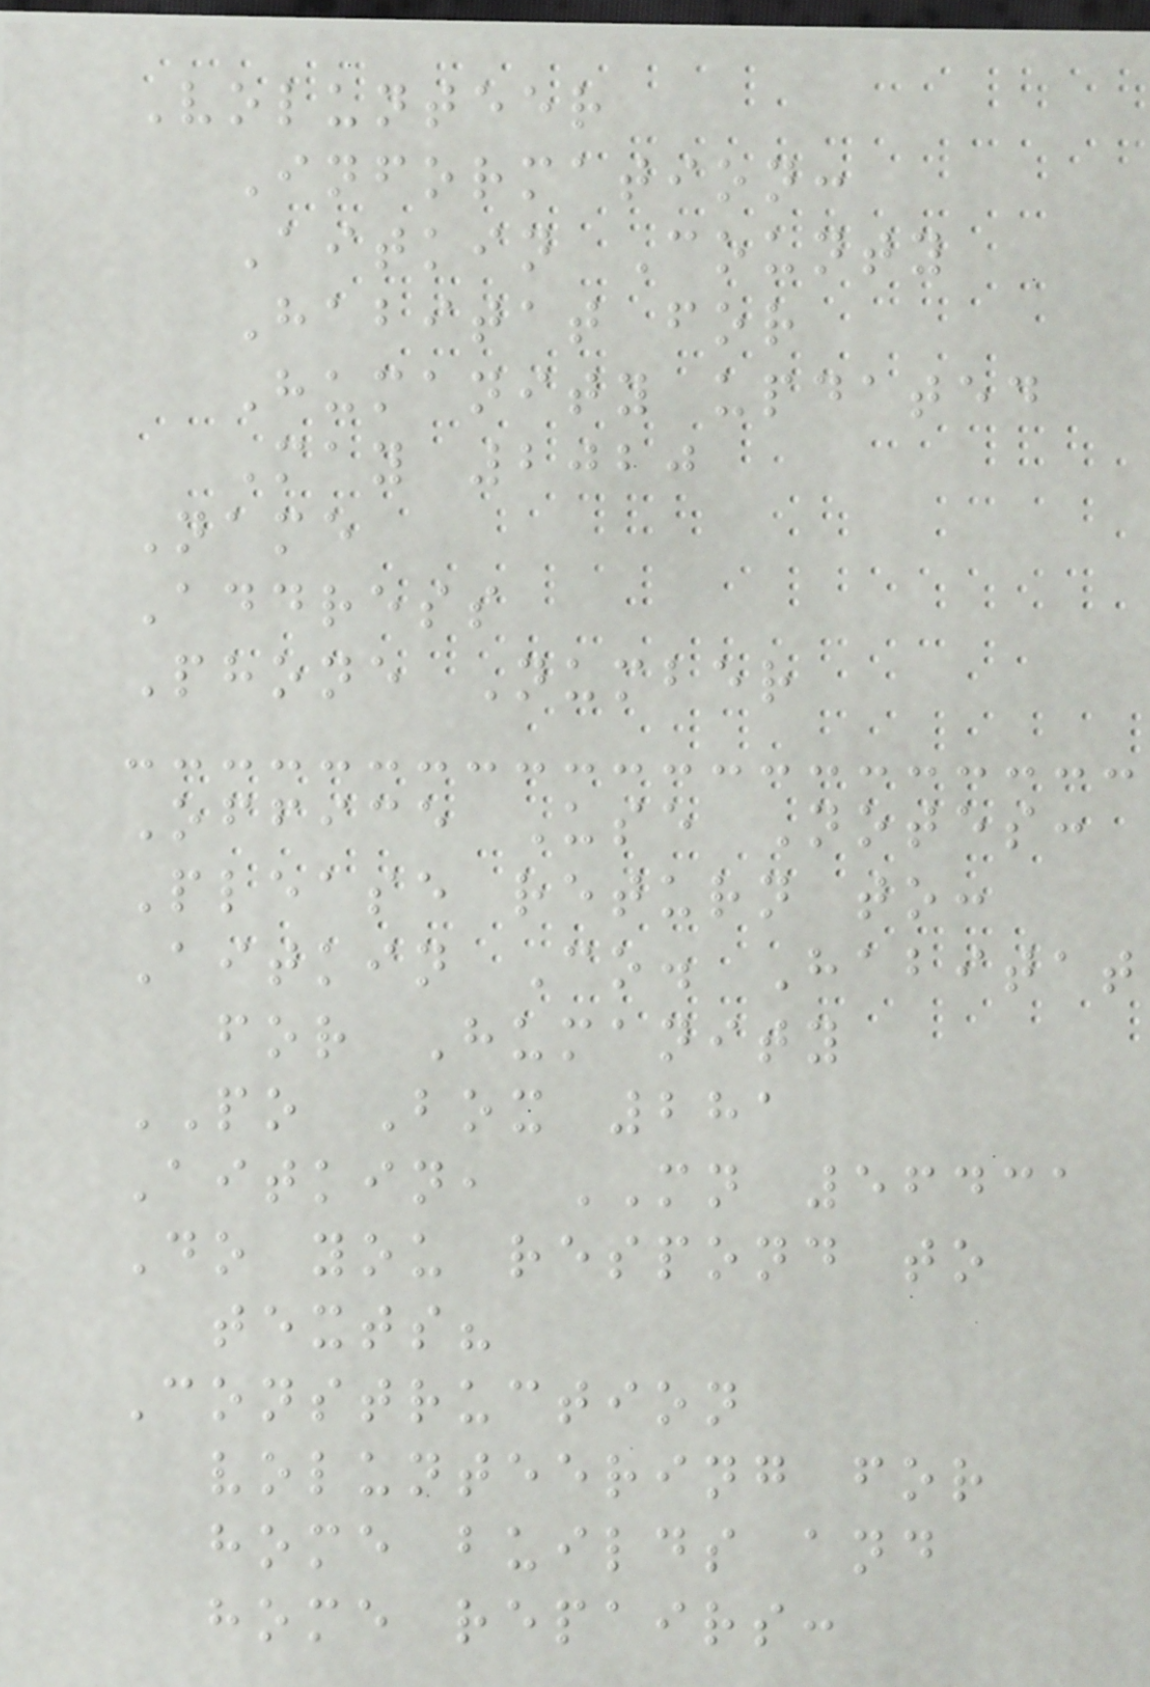Volunteer
Information:
Aitkin County
Habitat for
Humanity updated
May 2020
Name
Address
Phone Number
Office Use Notes:
Please return to:
Aitkin Co. Habitat
for Humanity
PO Box 281
Aitkin, MN 56431
Do you respond to
texts?
Construction
volunteering for
home builds and
home repairs:
